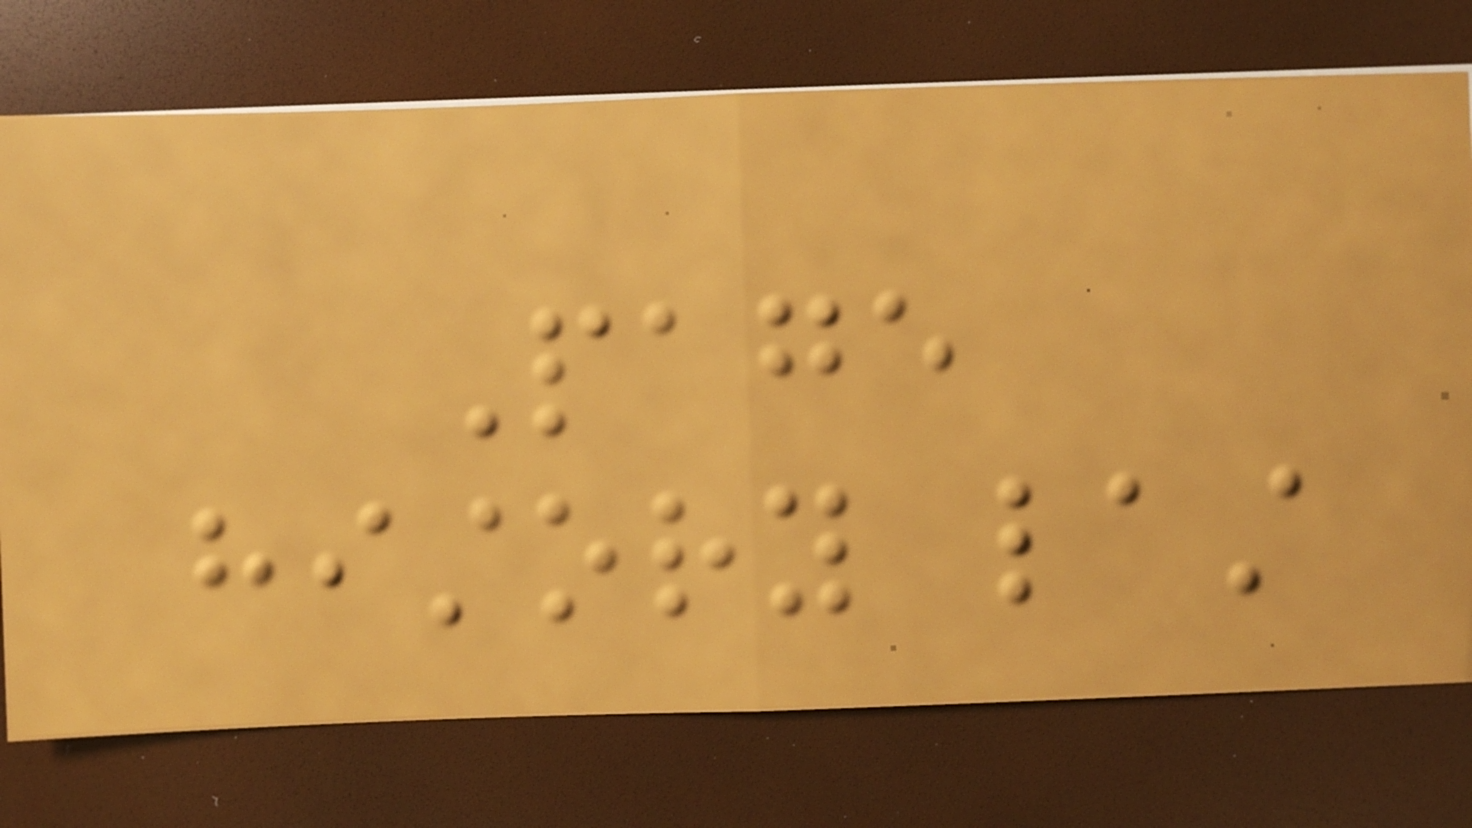Page
history last
